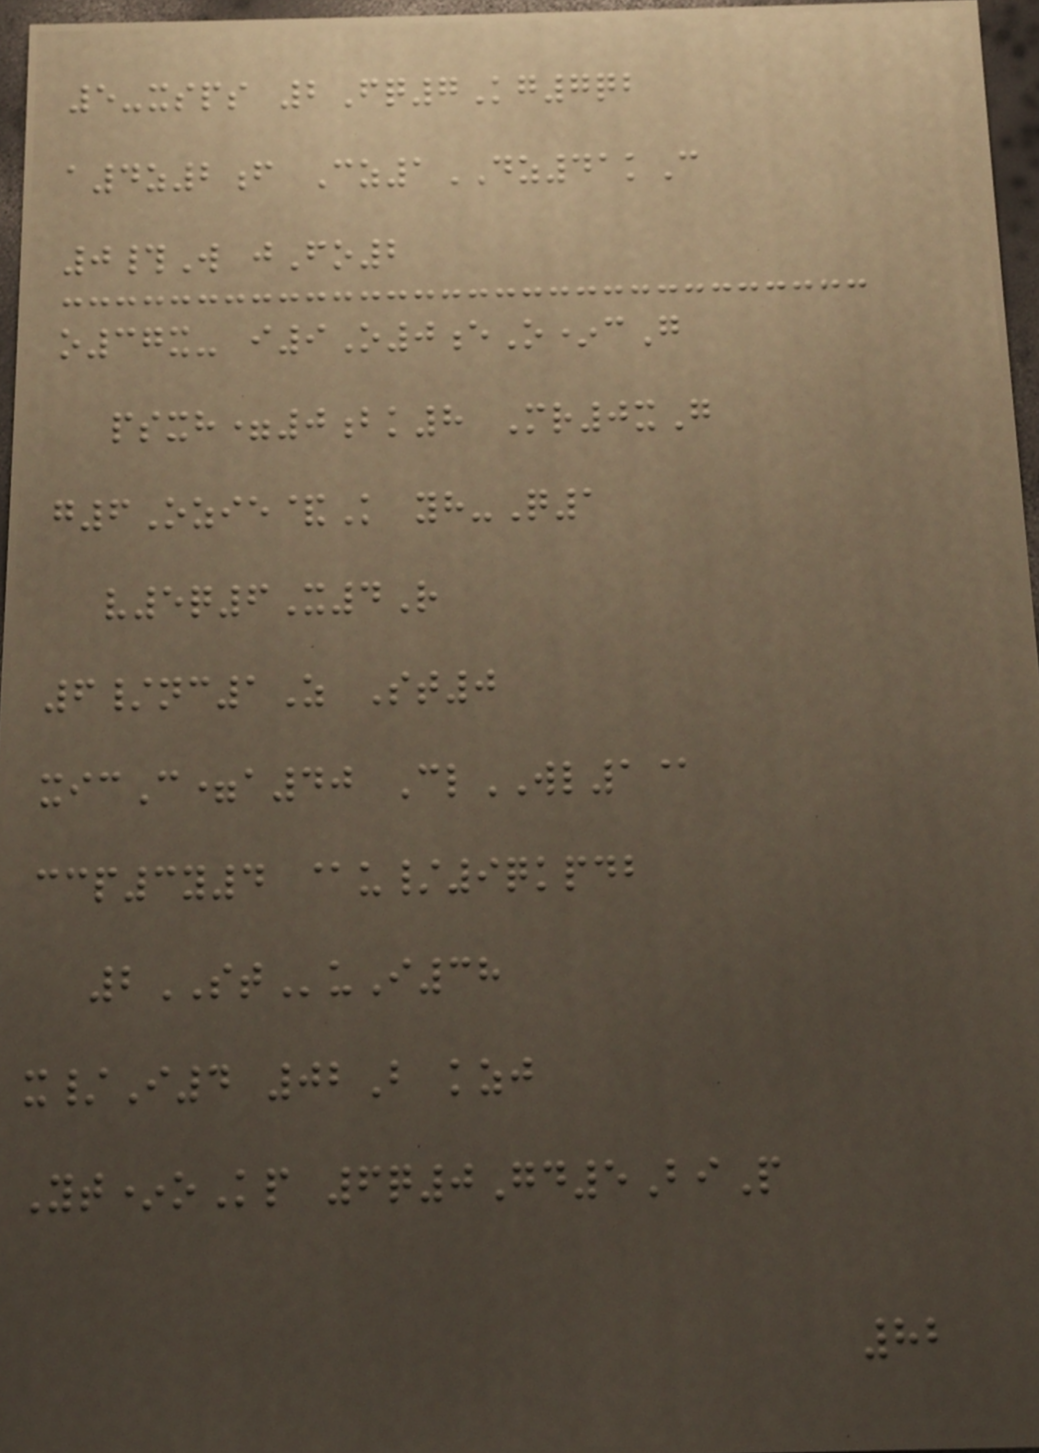5-xsps 2Fq7Kg7qb
a4z2f Cz1DZ41kC
0#W jFo2
o37x- i9O0eO*cG
psxh=0bk8 Mr0xG
g6Ozie&K yh-Q1
v5q6X4R
6/nc1Z St0
xicC=a40 ClWL1@
ccp3y4 @u/9qkpdb
2STuI38
x/I4 02B kzj
Yt*oKp 6q0Gd5BiP
82
